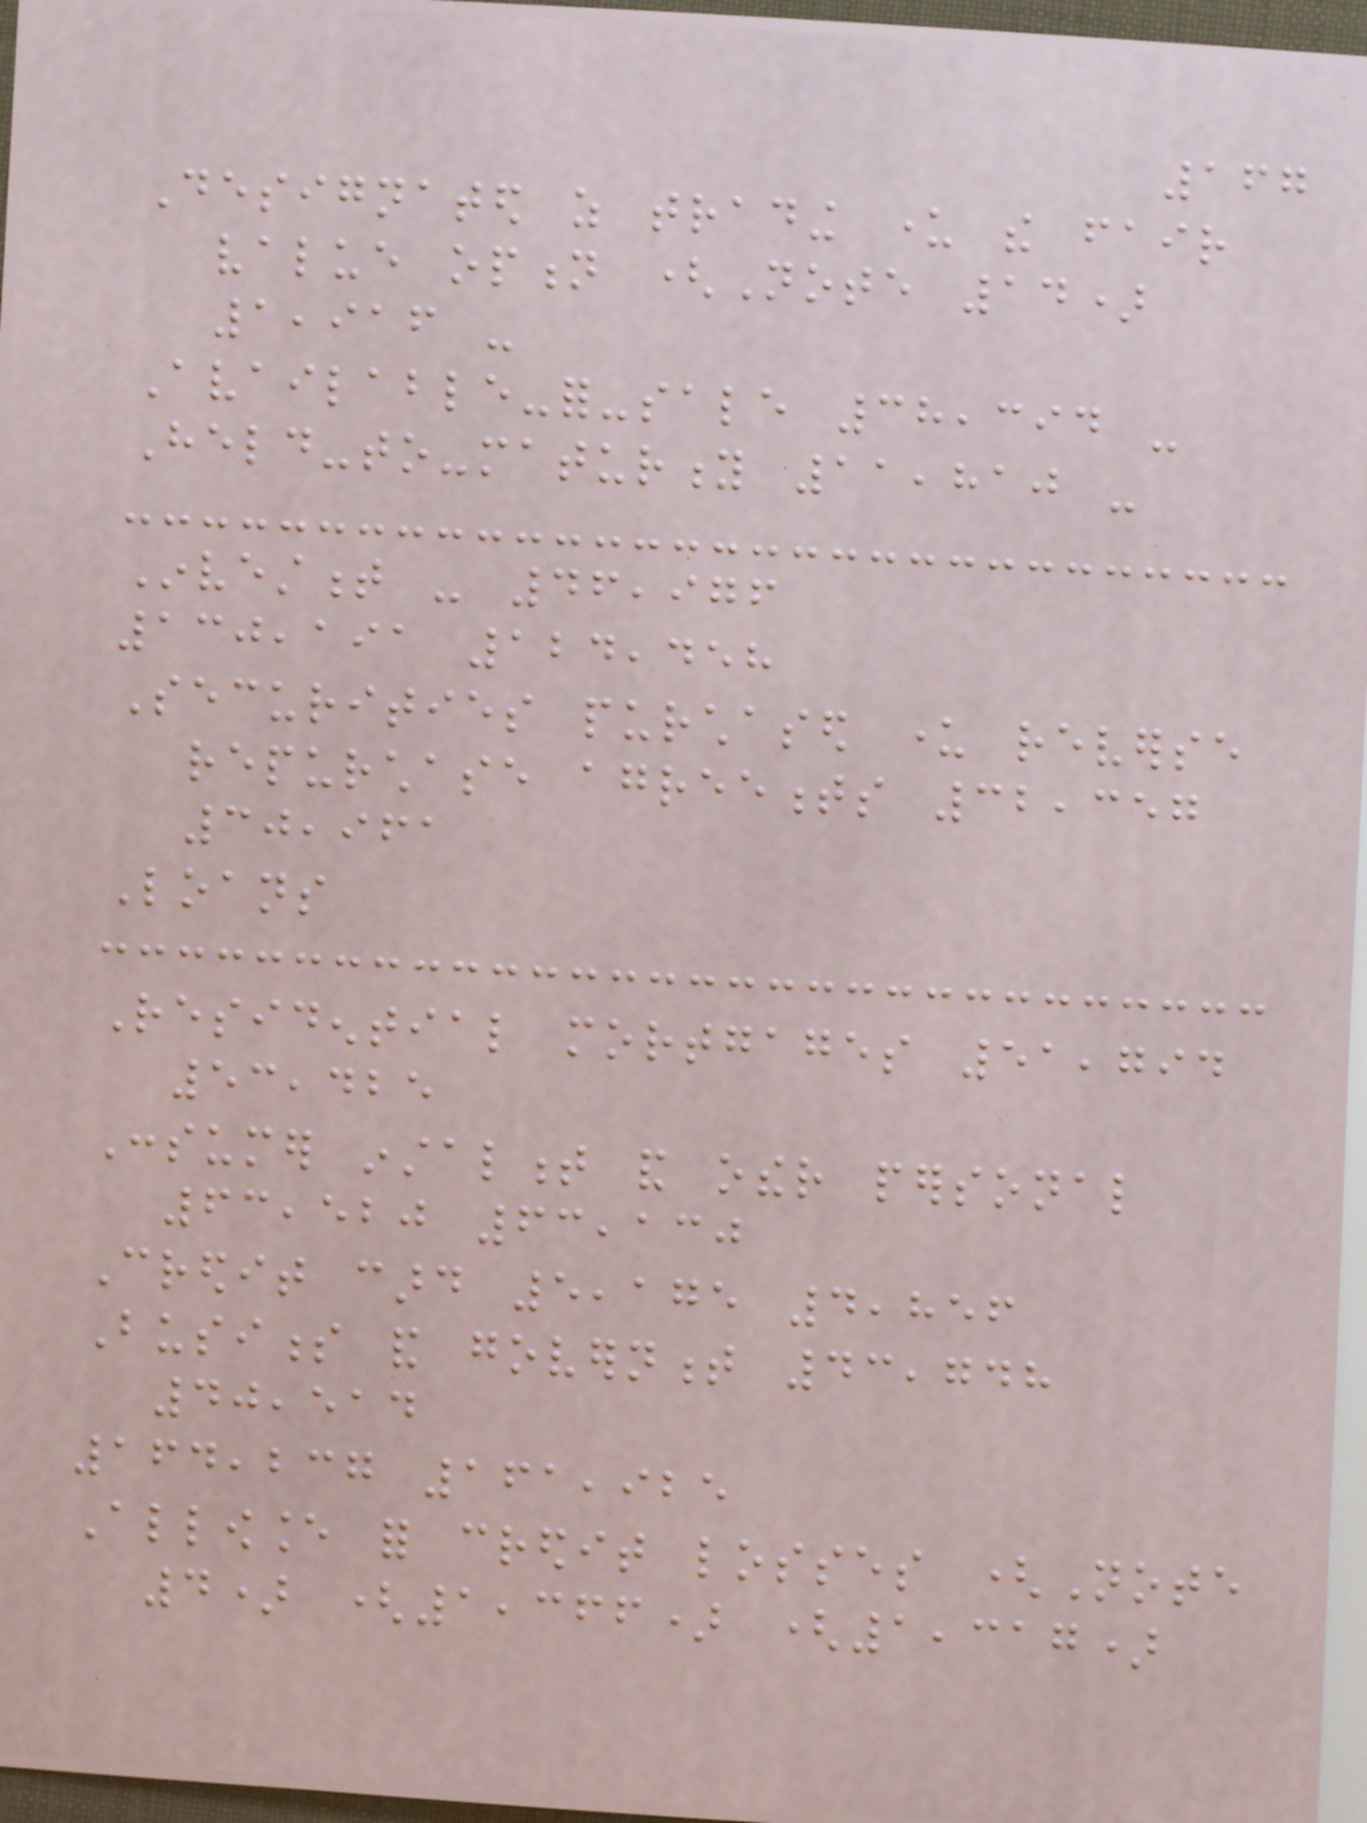167
Designated as trading under the fair
value option (Note 14)
1,916 -
Available-for-sale 38,394 -
Held-to-maturity 11,810 -
Investment - 46,976
130,191 124,458
Securities purchased under reverse
repurchase agreements 32,357
30,961
Loans
Residential mortgages 51,794
53,425
Consumer instalment and other personal
63,520 63,130
Credit card 5,175 4,856
Business and government 43,748
40,514
164,237 161,925
Allowance for credit losses (Note
4) (1,366) (1,317)
